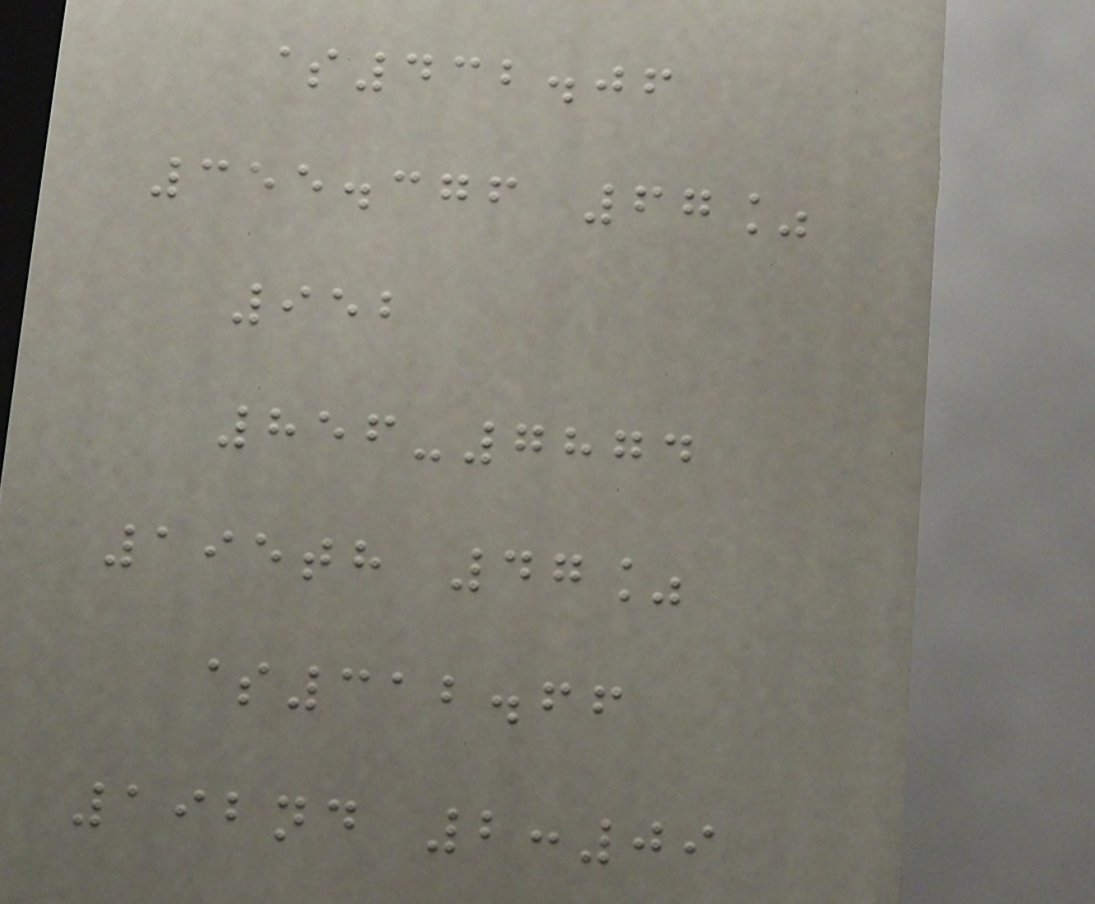$432.06
355.376 67%
952
856-7874
195th 47%
$312.66
192nd 2:09
